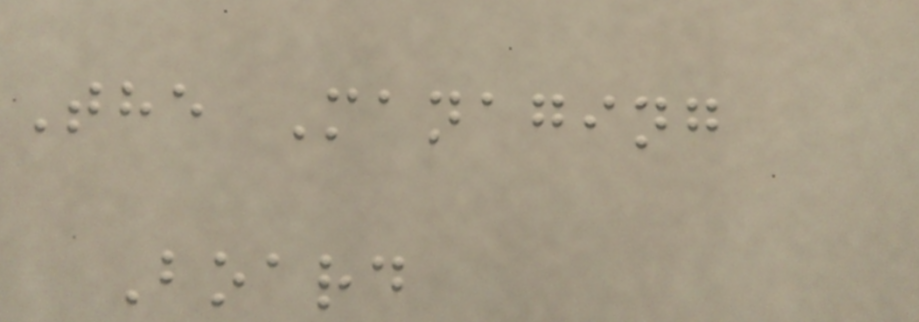The Managing
Board
